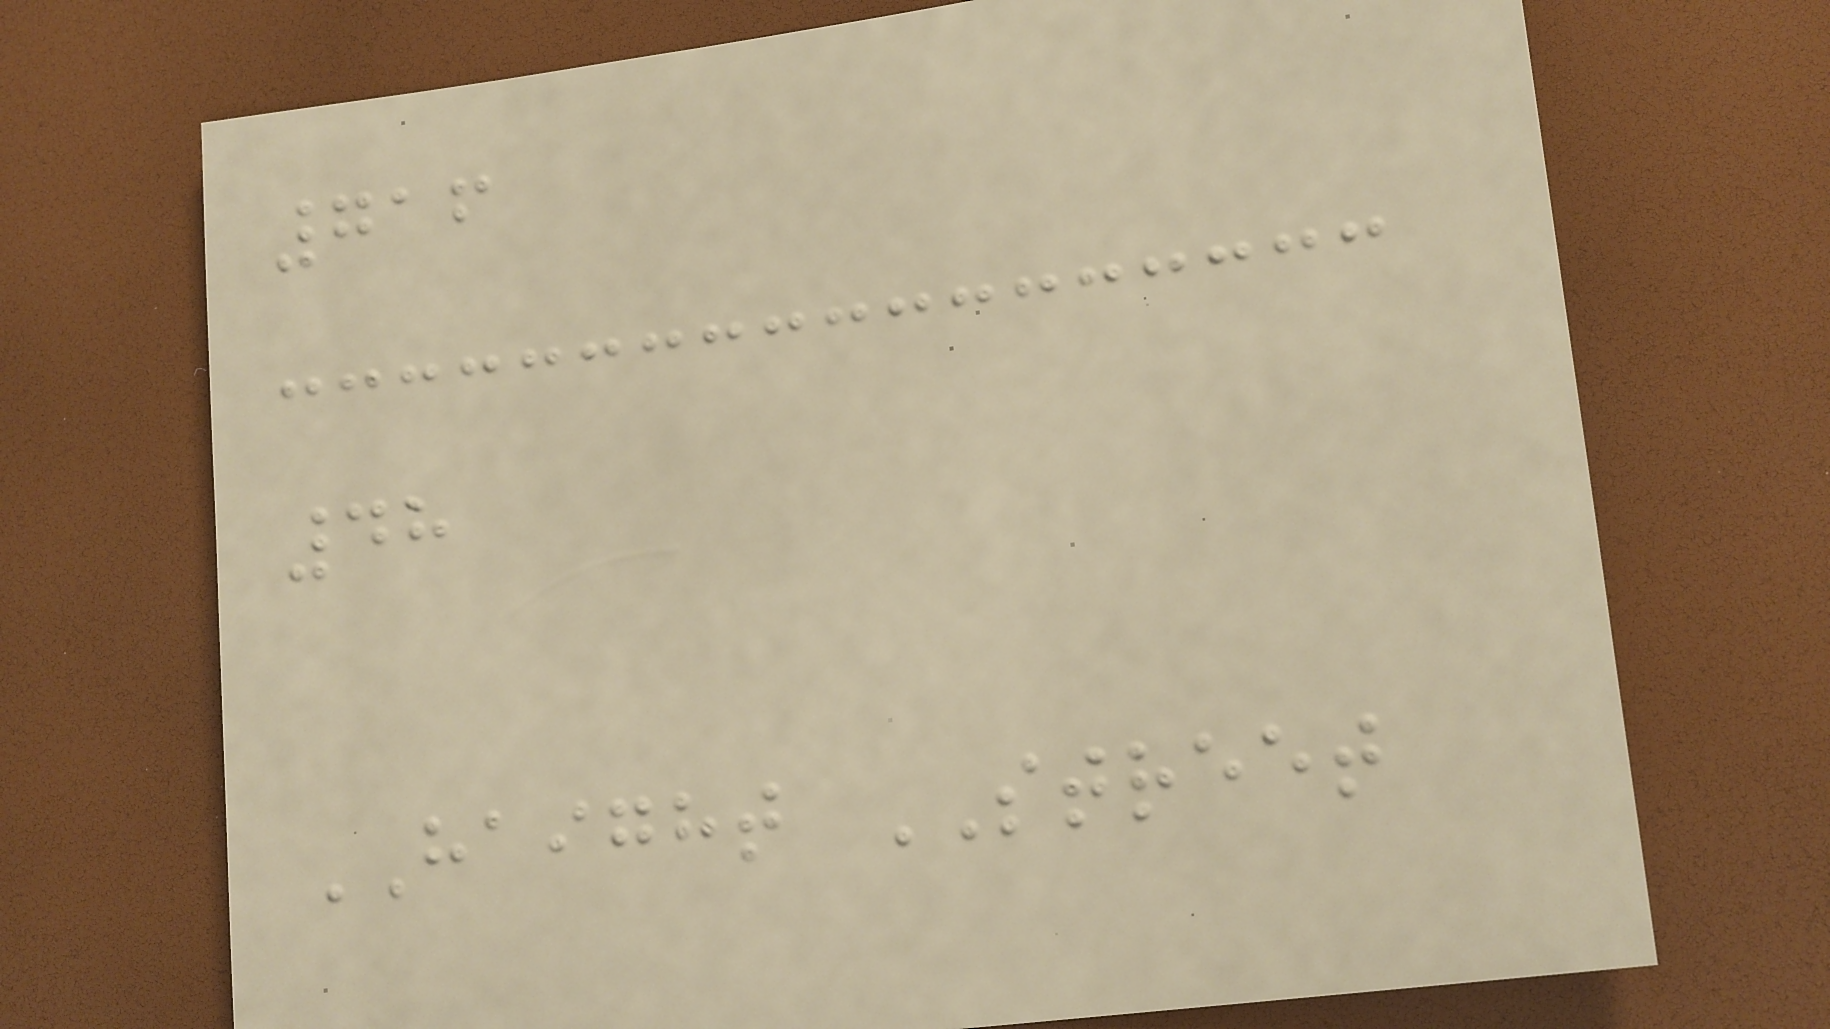716
48
HAIGHT STREET
